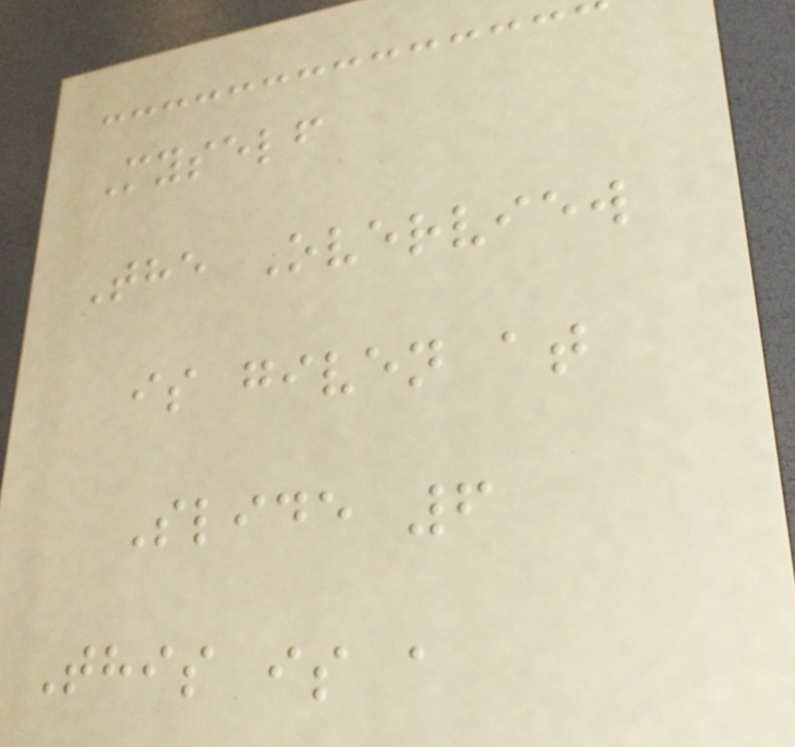Myself
The Overview
is given at
Slide 6
This is a
